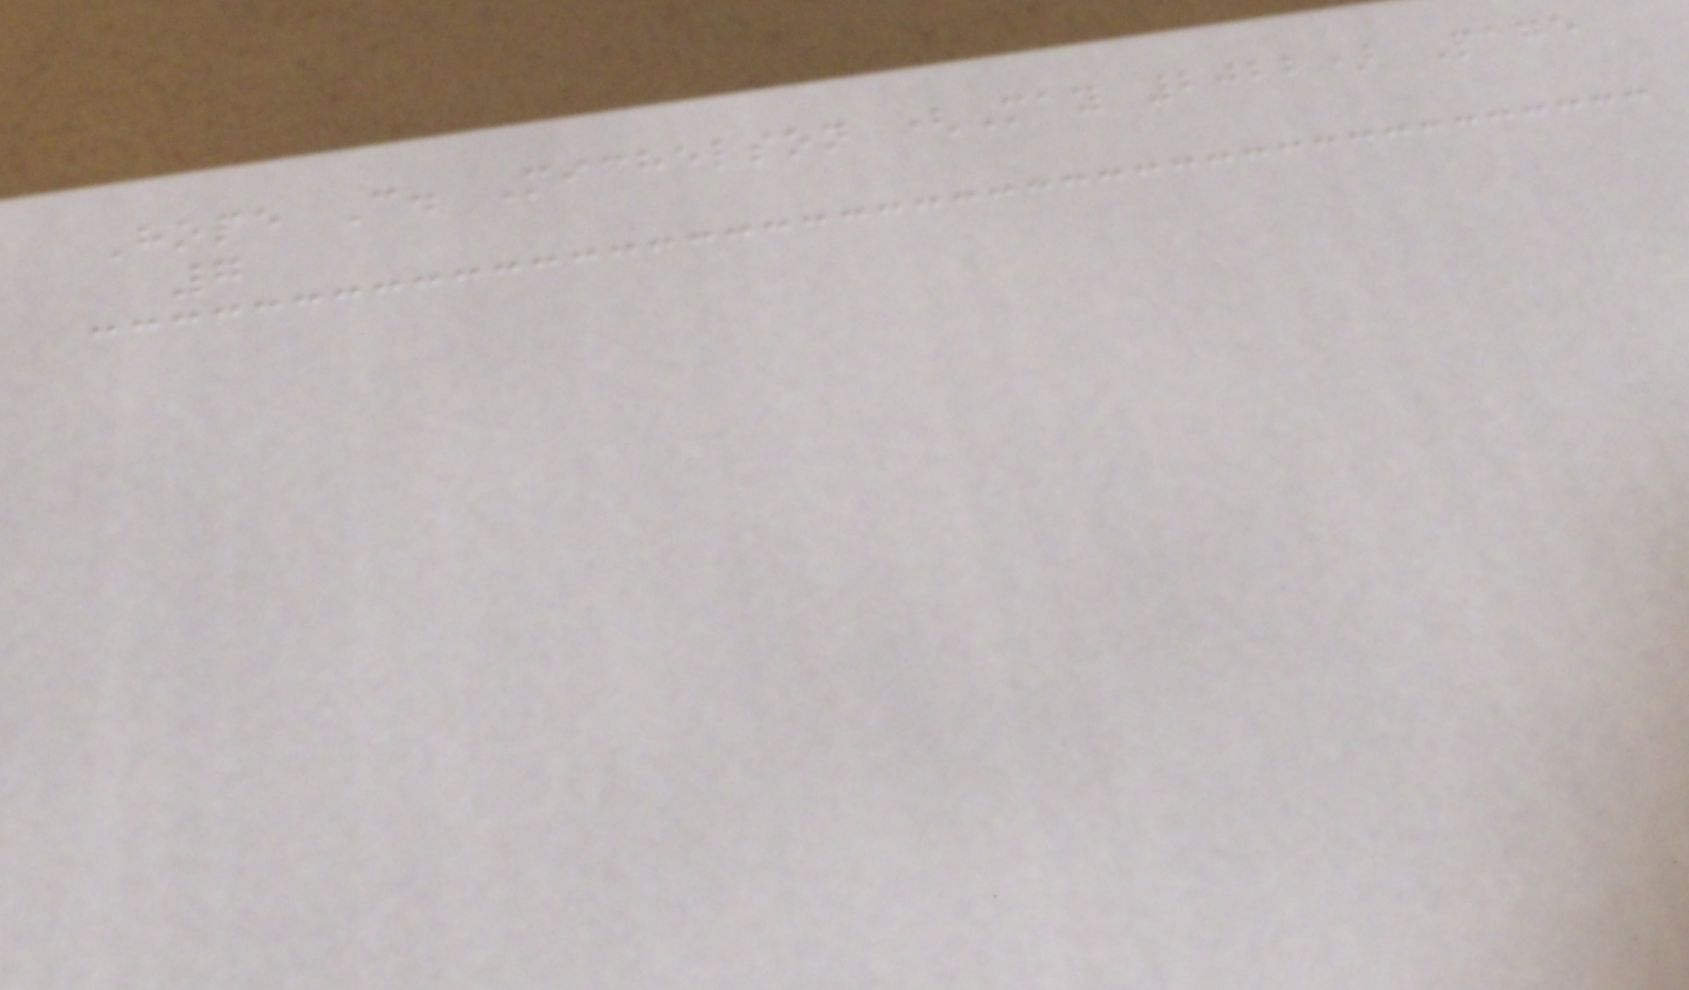Hope C. Michelson (May 2022) Page
7
